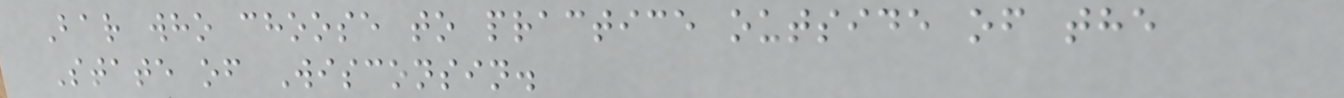Bar who choose to practice outside of the
State of Wisconsin.
